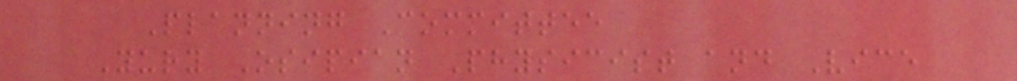Planning Committee
Yury Osipian Physicist and Vice
